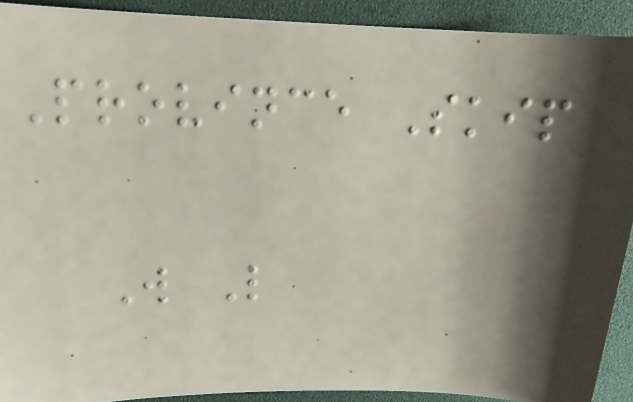Province Skip
W L
